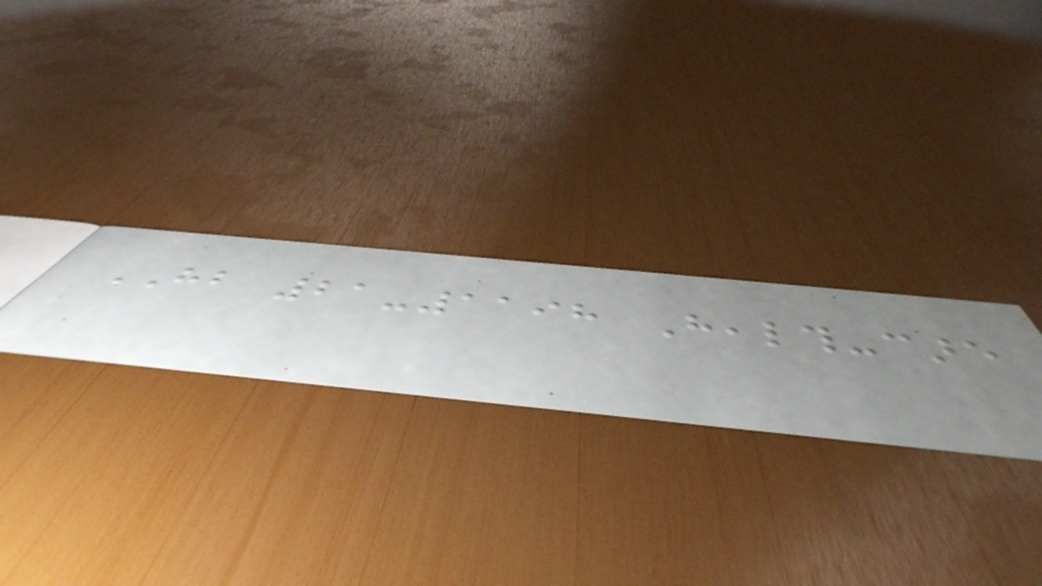HB 21-1198 Health-care
